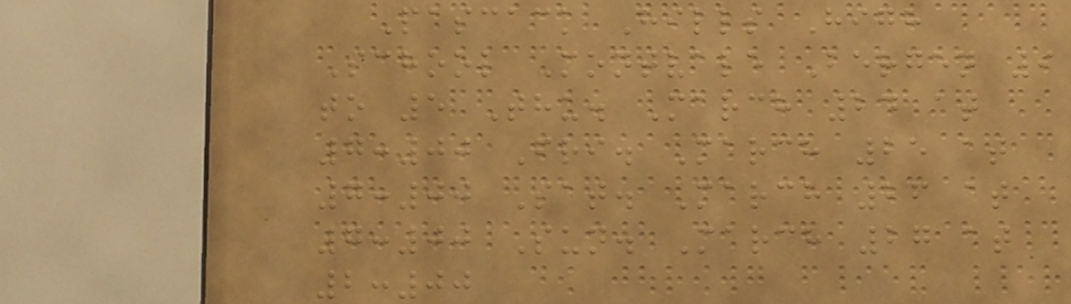Pascack Hills High
School Montvale Bergen 9
to 5 Thu. March 24 at
7:00 Fri. March 25 at
7:00 Sat. March 26 at
7:00 Sun. March 27 at
2:00
